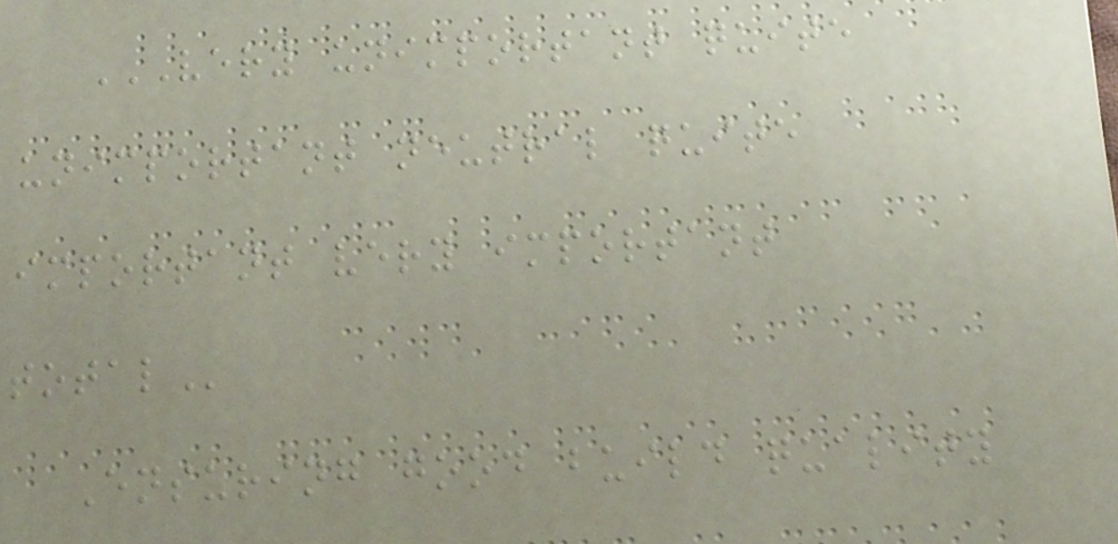VERY UNIMPORTANT QUITE
UNIMPORTANT NEUTRAL QUITE
IMPORTANT VERY IMPORTANT
TOTAL
Ensuring good build quality
